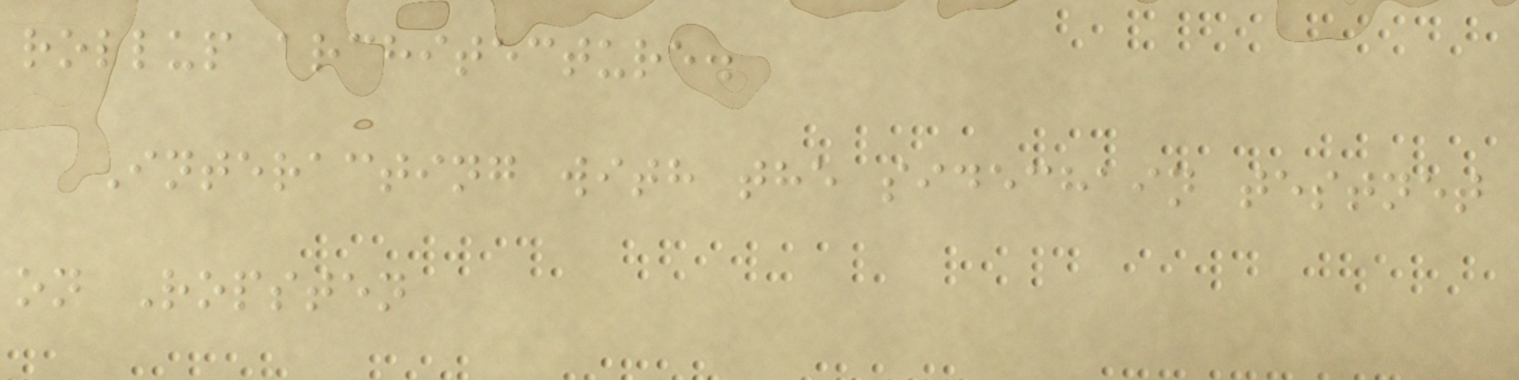rollup architecture.
Interacting with the sidechain testnet
on Ropsten
